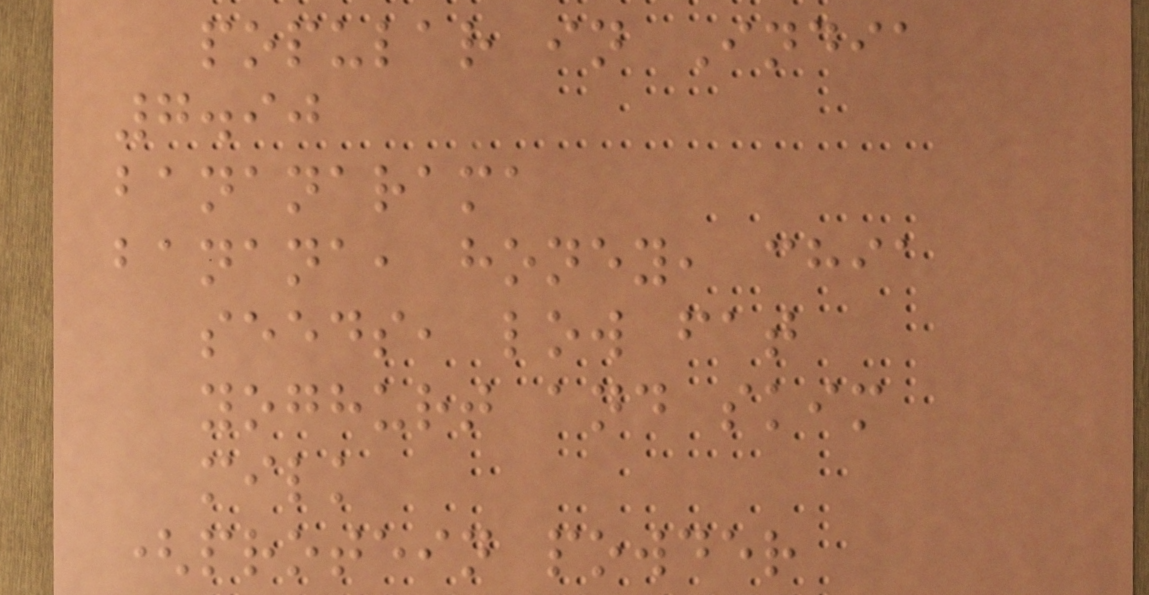popular in India
7.90
bananarama
banana, honey, chia
seeds, low fat
yoghurt and skim
milk
(protein powder
